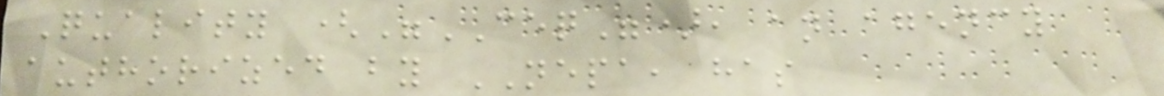Quality ("CEQ"), an agency
authorized by NEPA, has
